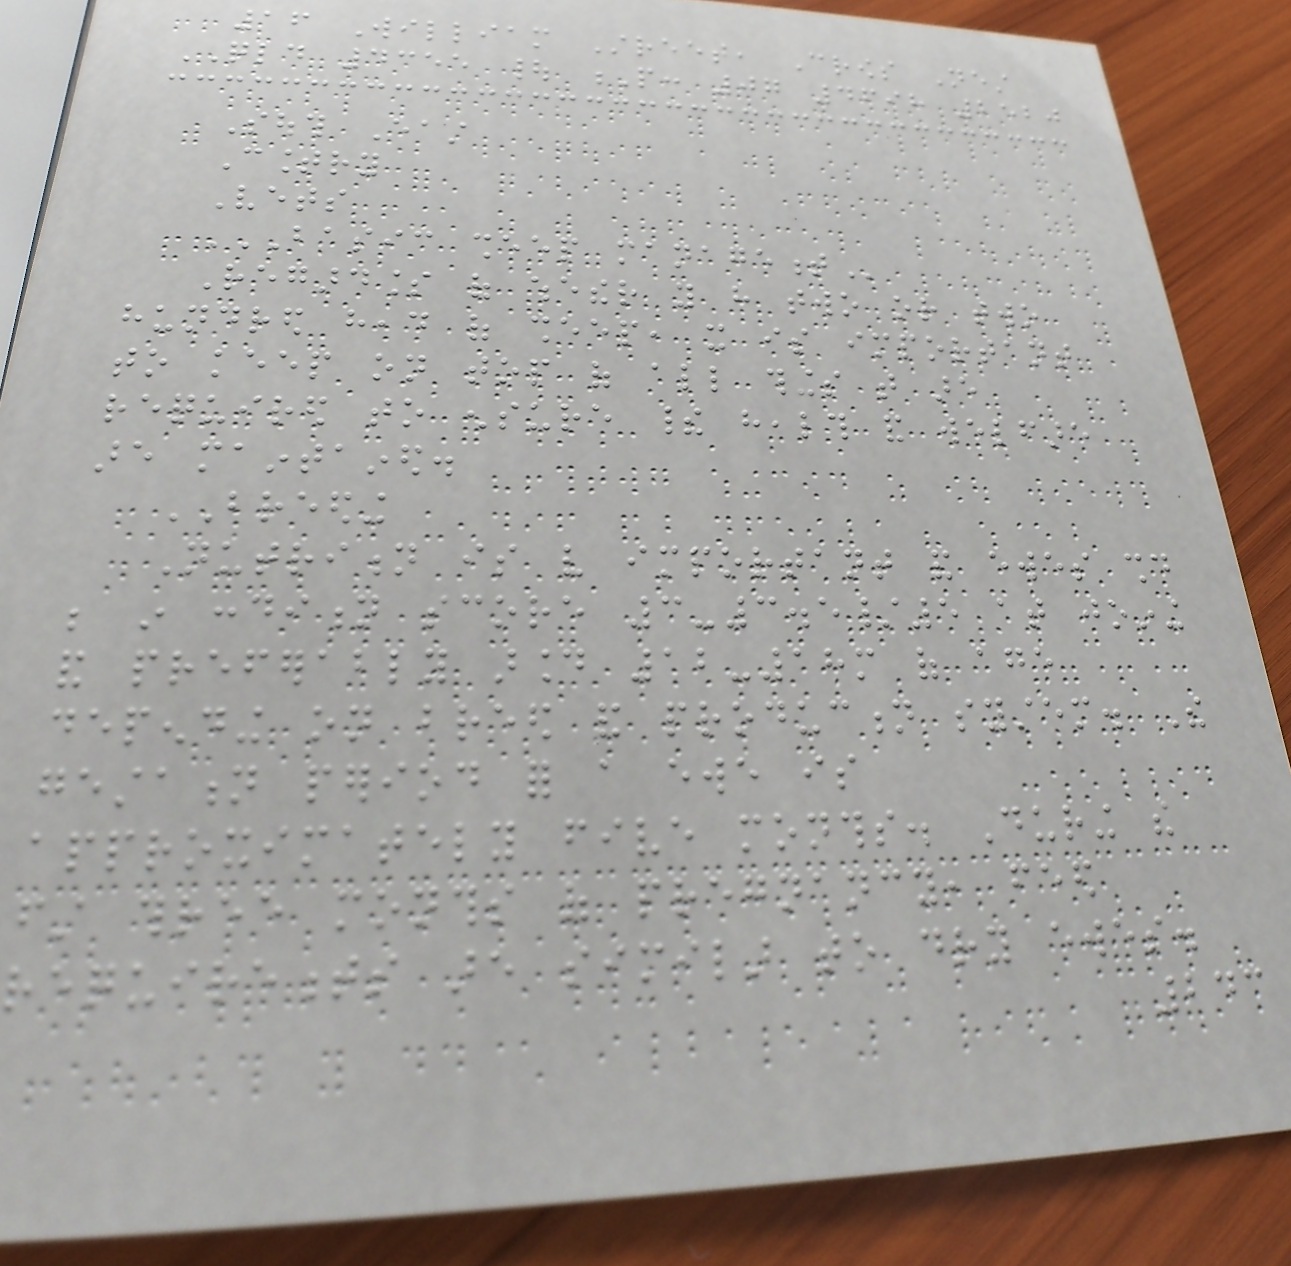16 William Street, Crows Nest
QLD 4355 | P: 07 4698 2520
South East
Country
Vets
BASIC SHEEP MANAGEMENT
Regardless of whether you have two or two
hundred head of sheep, it is important
to keep on top of all things that are
required to ensure their health and welfare
are maintained.
BREEDING
Nutrition is very important and ewes should
be in condition score 3-3.5/5 at joining
and preferably around 12-18m of age
depending on breed and production system. The
gestation period for a ewe is
approximately five months. During the
first three months of pregnancy, feed
requirements are similar to dry ewes.
243
